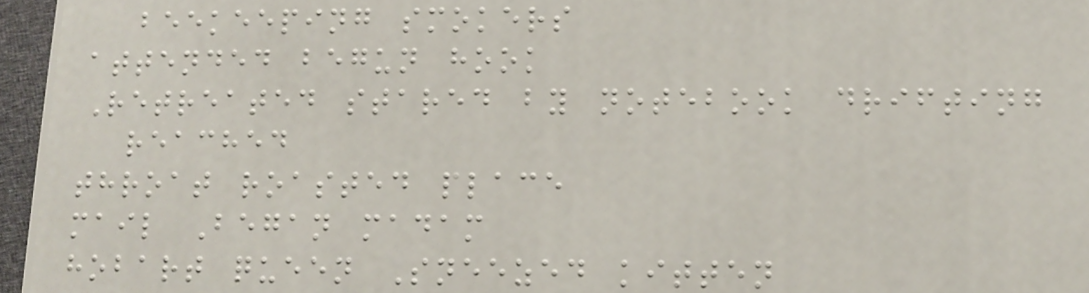beekeeping smokers
attended begun hook
Retreated stared by notebook drifting
reached
throat roasted place
mail Began madam
hobart queen Sneezed kitten
